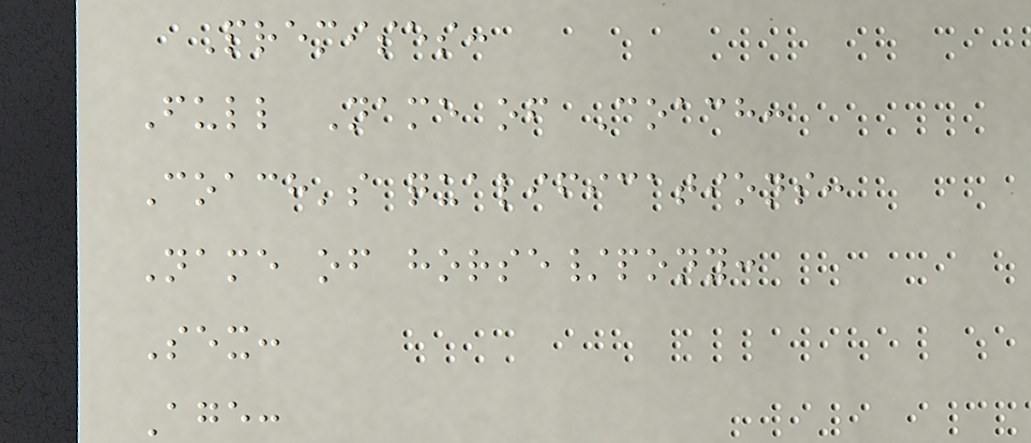Premises:
Full Name of Coach:
Coach's qualifications:
Name of horse/pony:
Sex:
Age:
